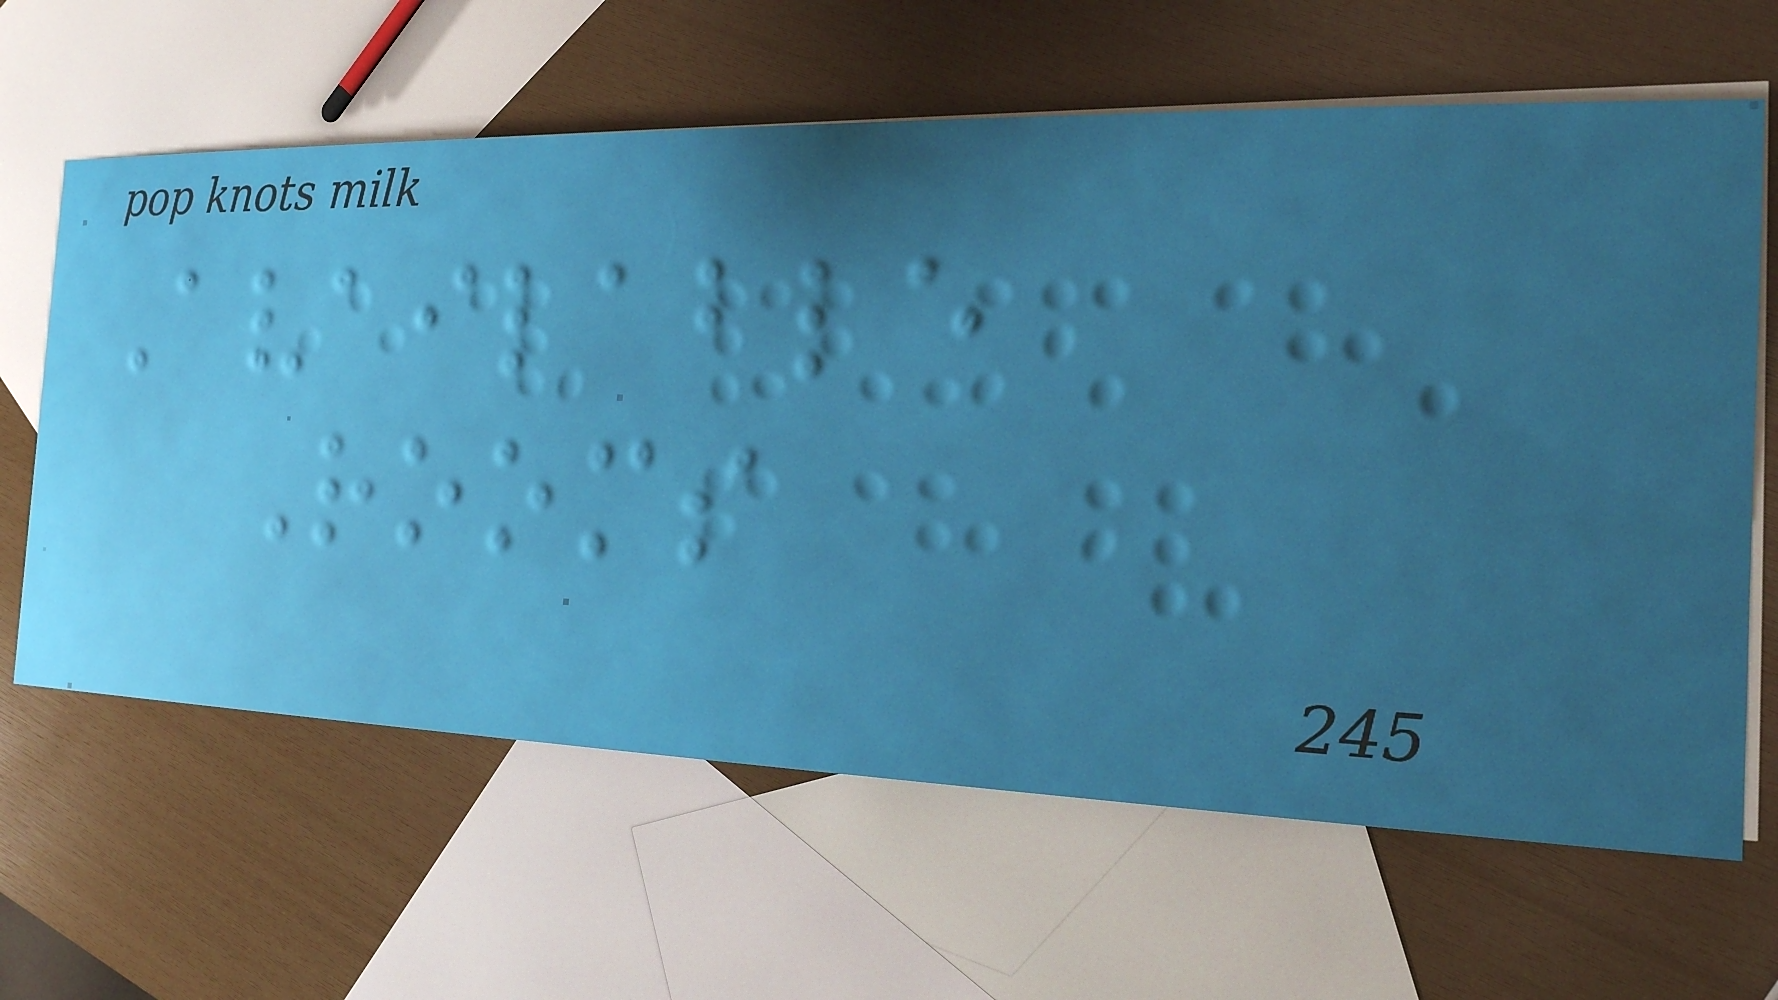Available
Rooms
